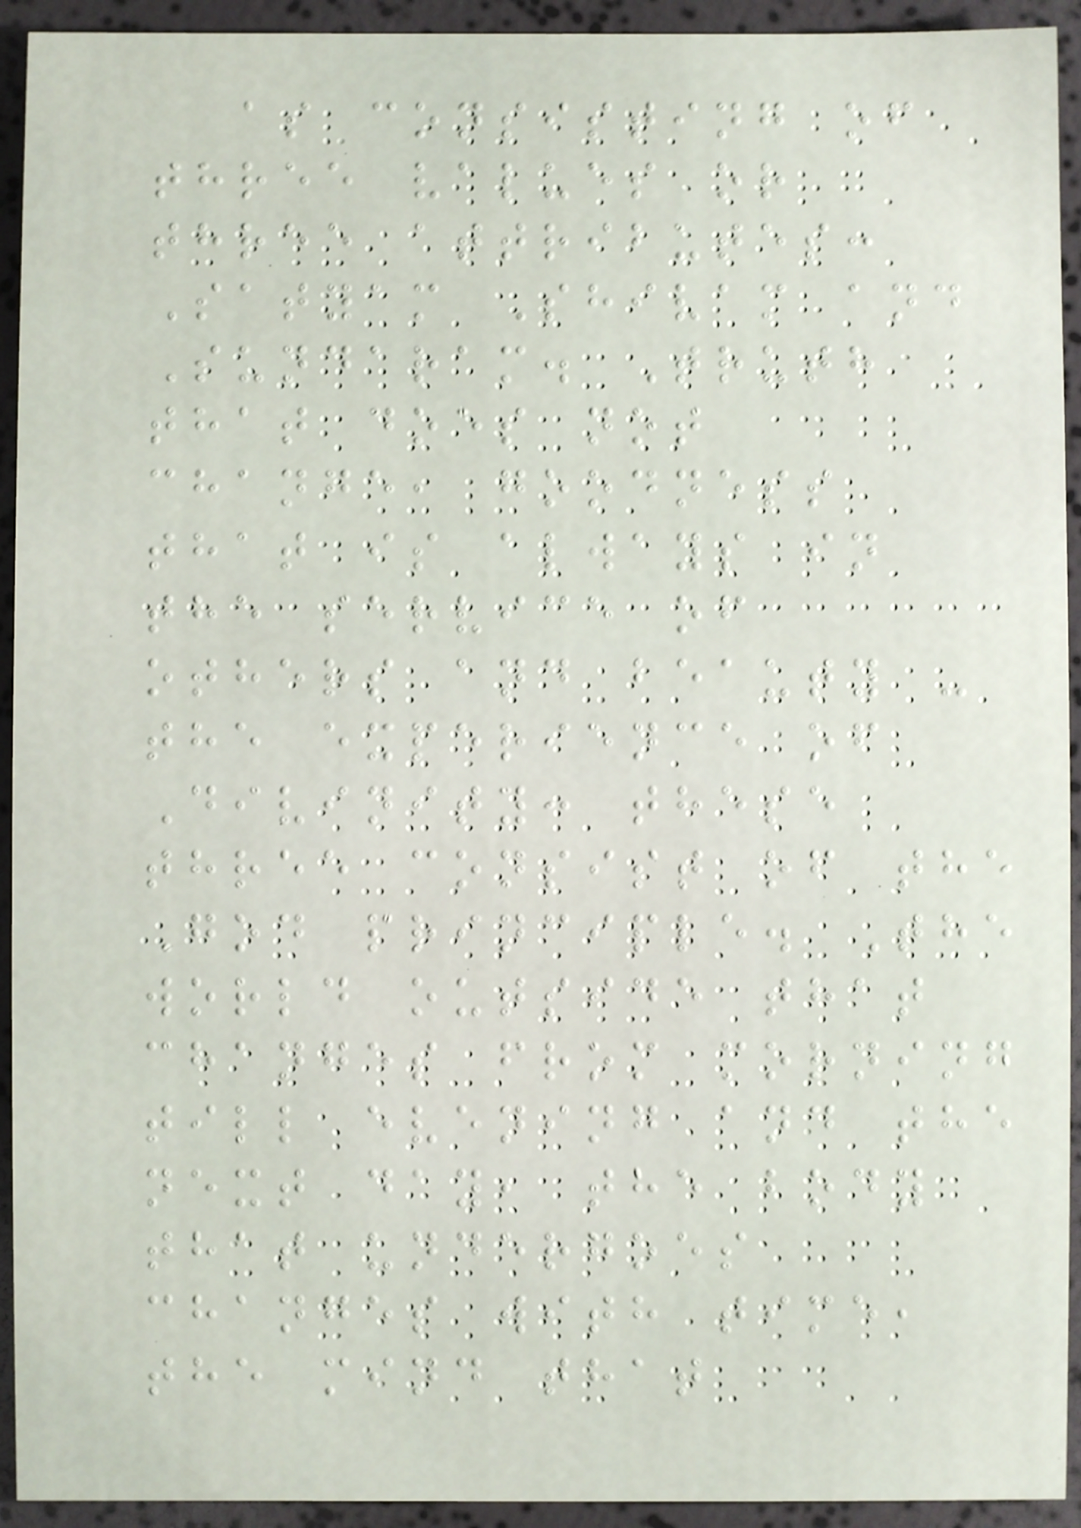as consisting of
three values or
three attributes:
Satyam Shivam and
Sundaram. Truth
that does not
change, goodness
that is always in
the service of
others and beauty -
the experience of
Divinity: these
three consist of the
God principle. The
world outside that
changes from morning
till evening and the
next day, the body
that undergoes
changes with time,
the mind that
